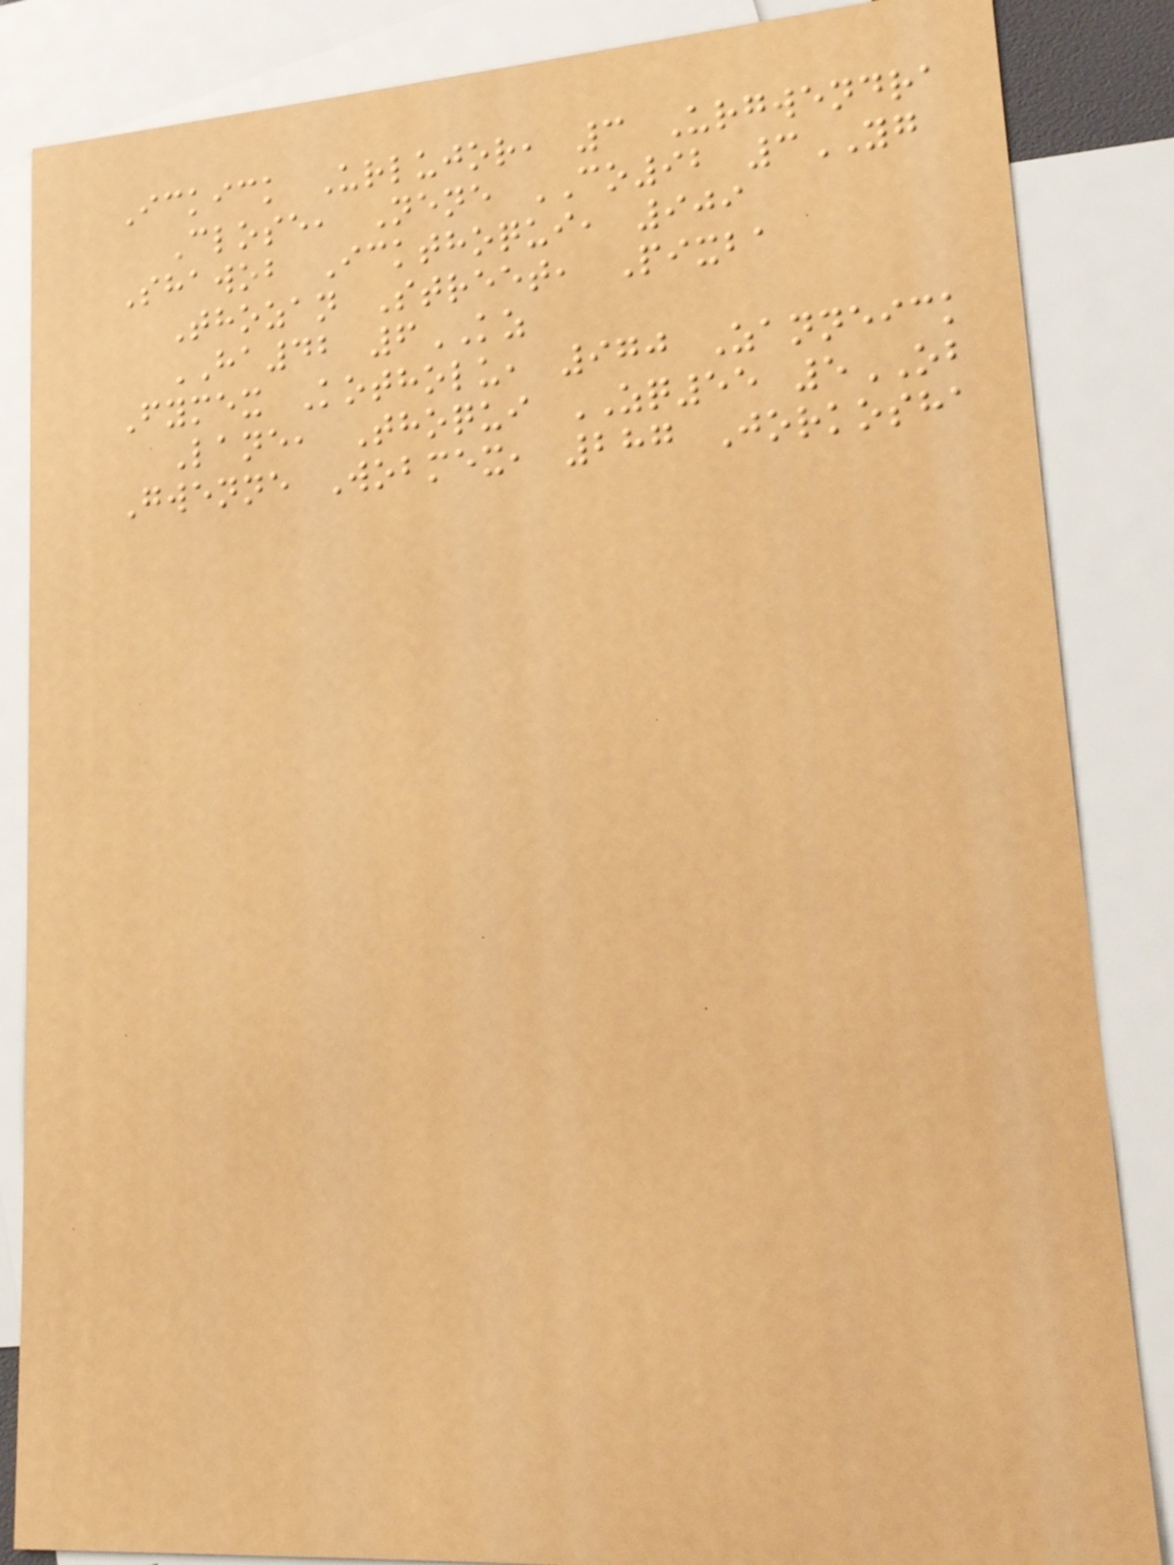Ickick Urlujor, 3 Urgwendra
Close, Nene CO92 3YG
Shawob Ickthoqui, 909
Thozan Street, Pixba
HA42 6KZ
Fymex Kotholu, 970 Zanneick
Lane, Thoqui ZQ55 5OB
Gwenne Wobmex, 287 Jorkosha
